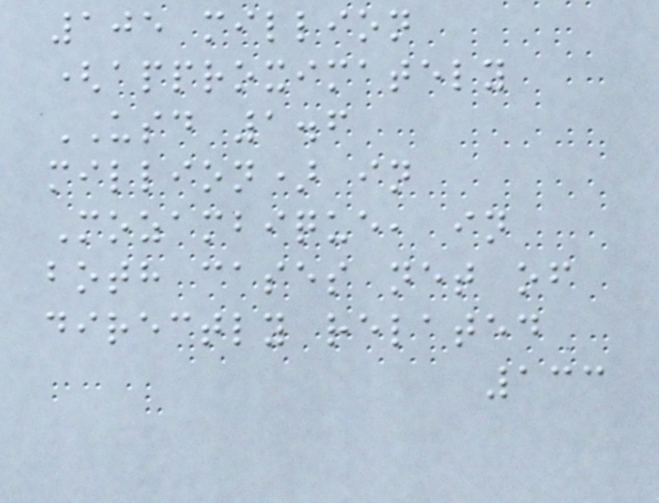105 million
(approximately
USD 1.6
million) in
Mozambique, in
both cases net of
directly related
133
